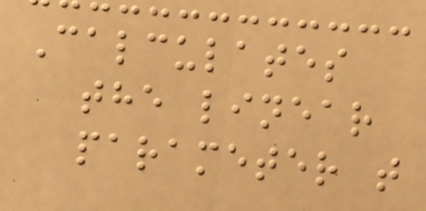Calculates
the linear
parameter t
